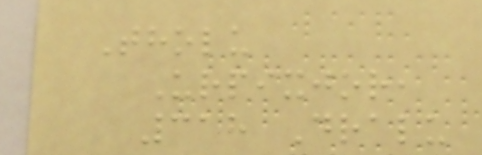Tholu
Urpixjor,
318 Dralu
